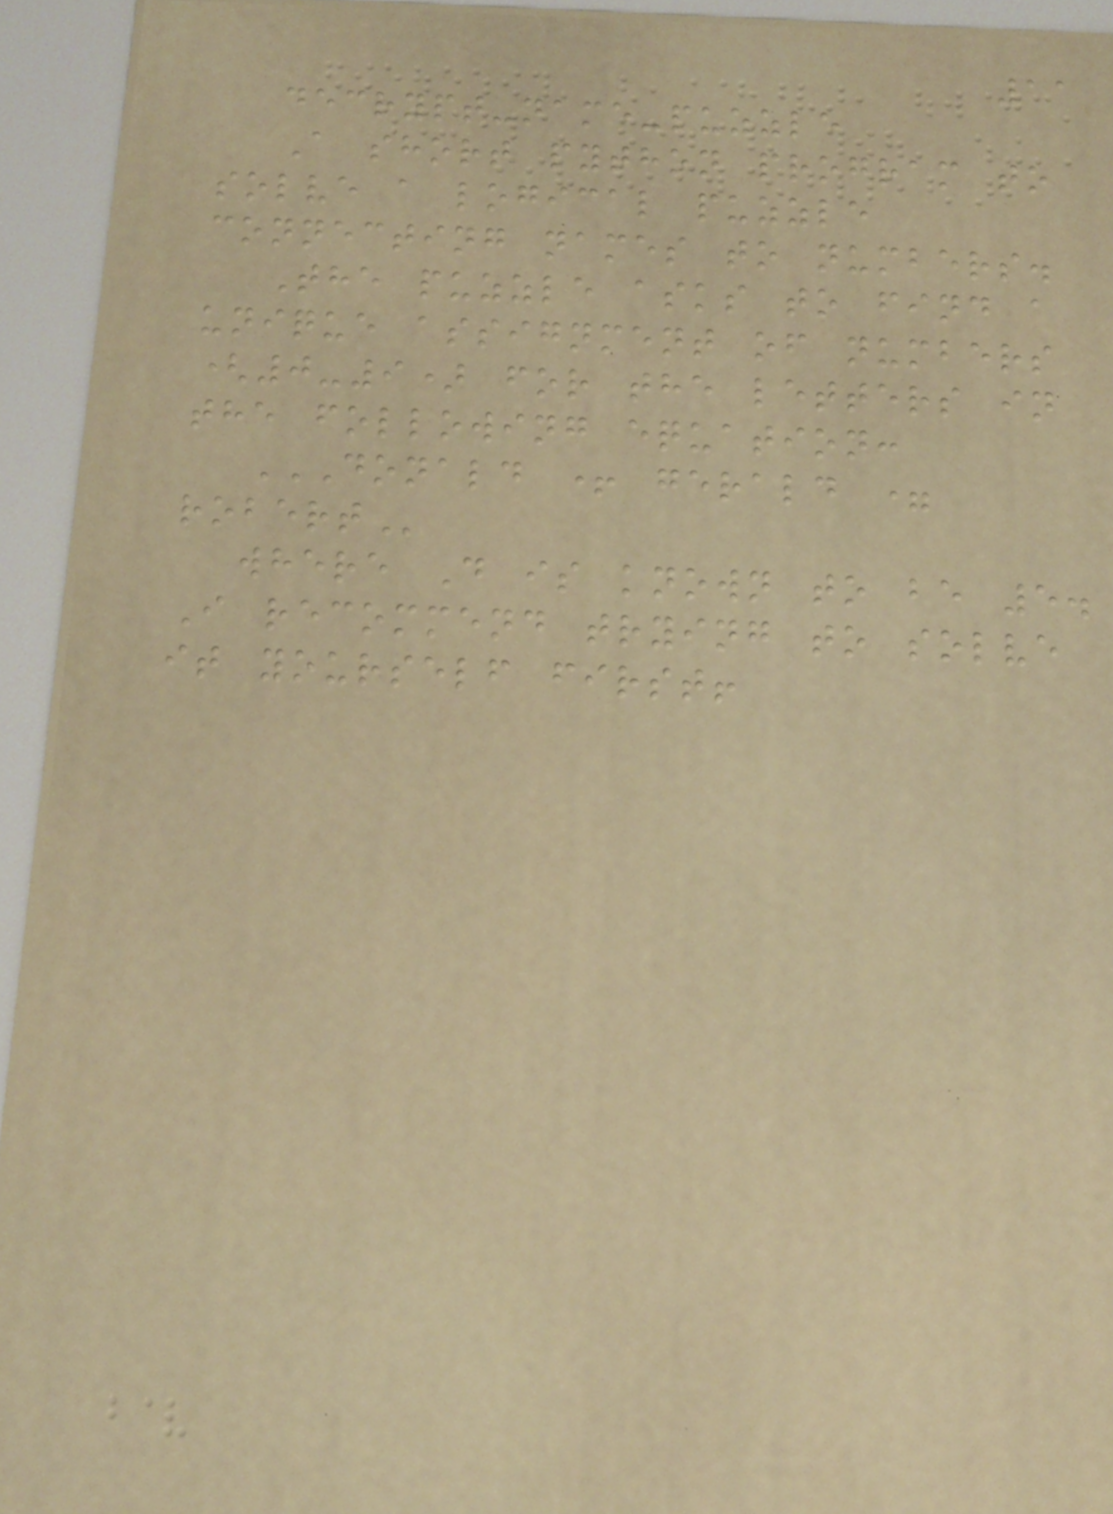11
decrypt-name-puzzle
A short python program to
solve a logical puzzle
connecting names to numbers.
The puzzle asks to find a
unique assignment of numbers
(0-9) for the letters in
the following equation:
DONALD + GERALD =
ROBERT
where D is known to be 5.
I recommend trying to solve
it yourself first!
